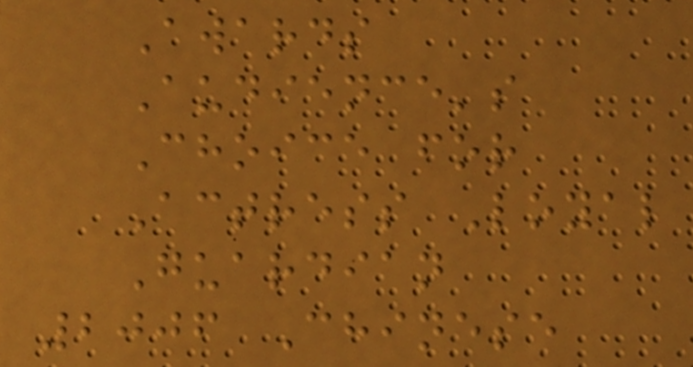Awards
Audience's
Choice for
Actress Loyal
Guardian
2006 Chinese
